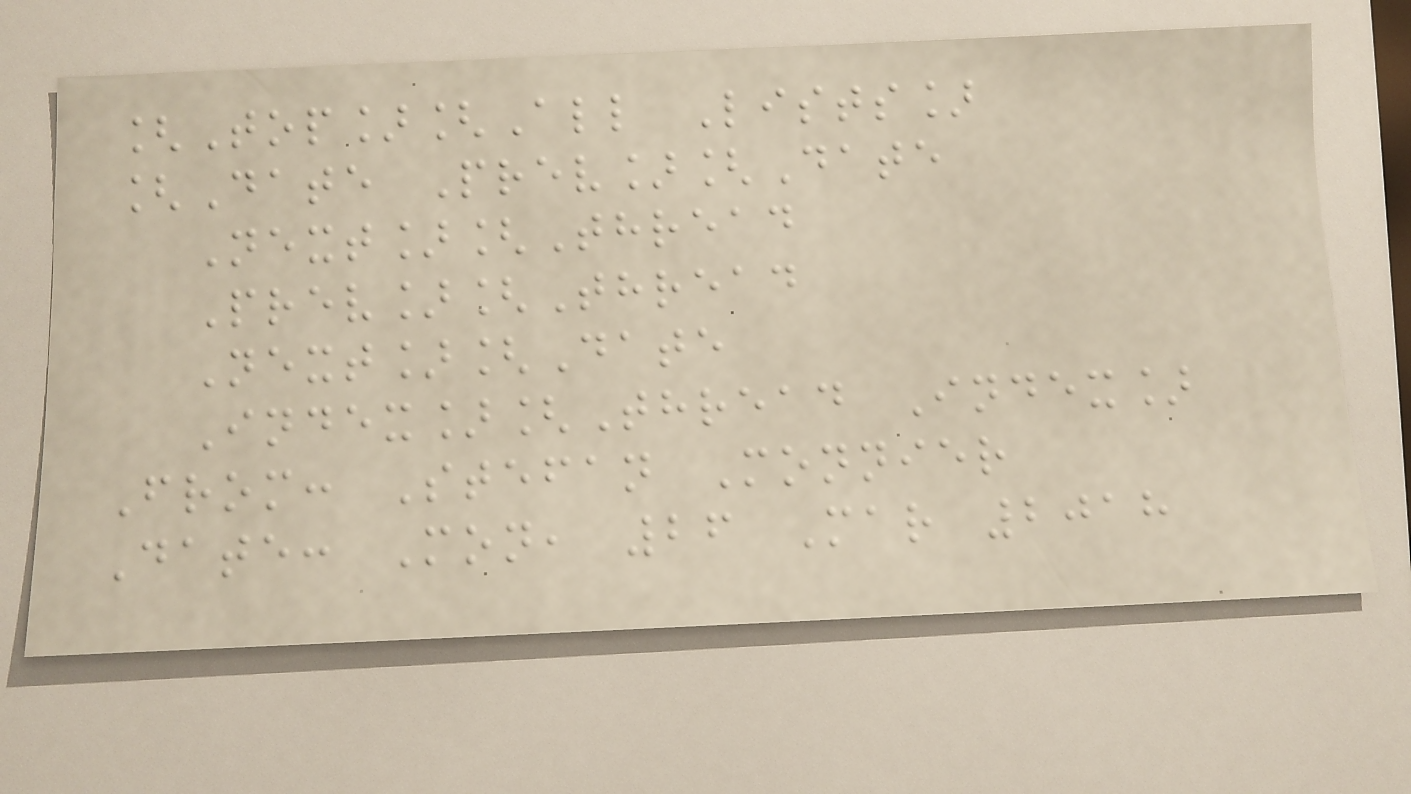[Top][All Lists]
[Date Prev][Date
Next][Thread
Prev][Thread
Next][Date
Index][Thread Index]
From: Stefan Monnier
Date: Mon, 26 Mar 2018
